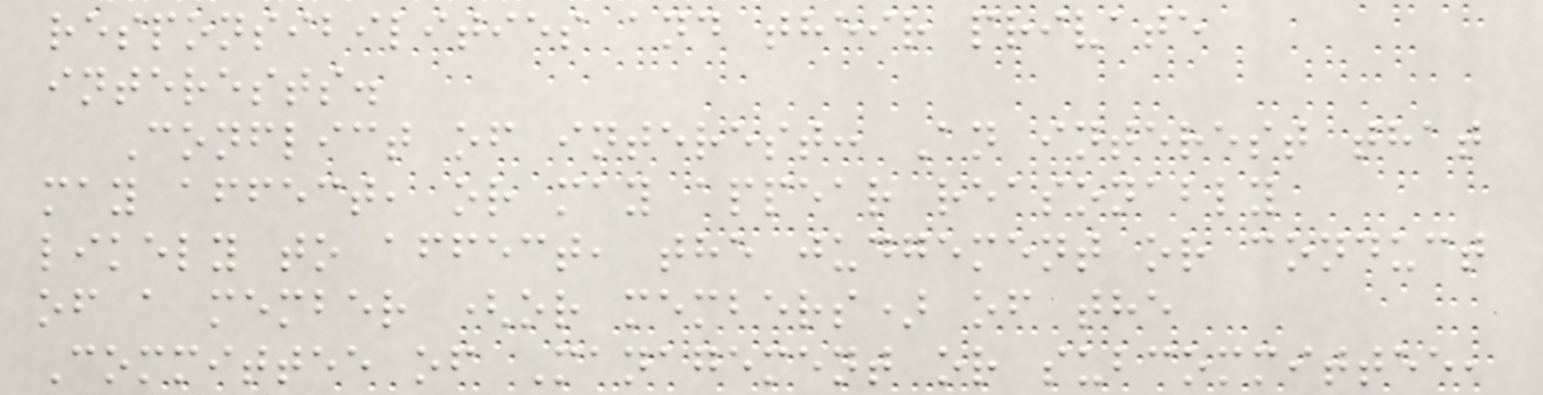responsibilities and their private
interests.
Conflict of interest: An interest that
may affect, or may appear reasonably
likely to affect, the judgement or conduct
of a member (or members) of the
Committee of Management or subcommittee,
